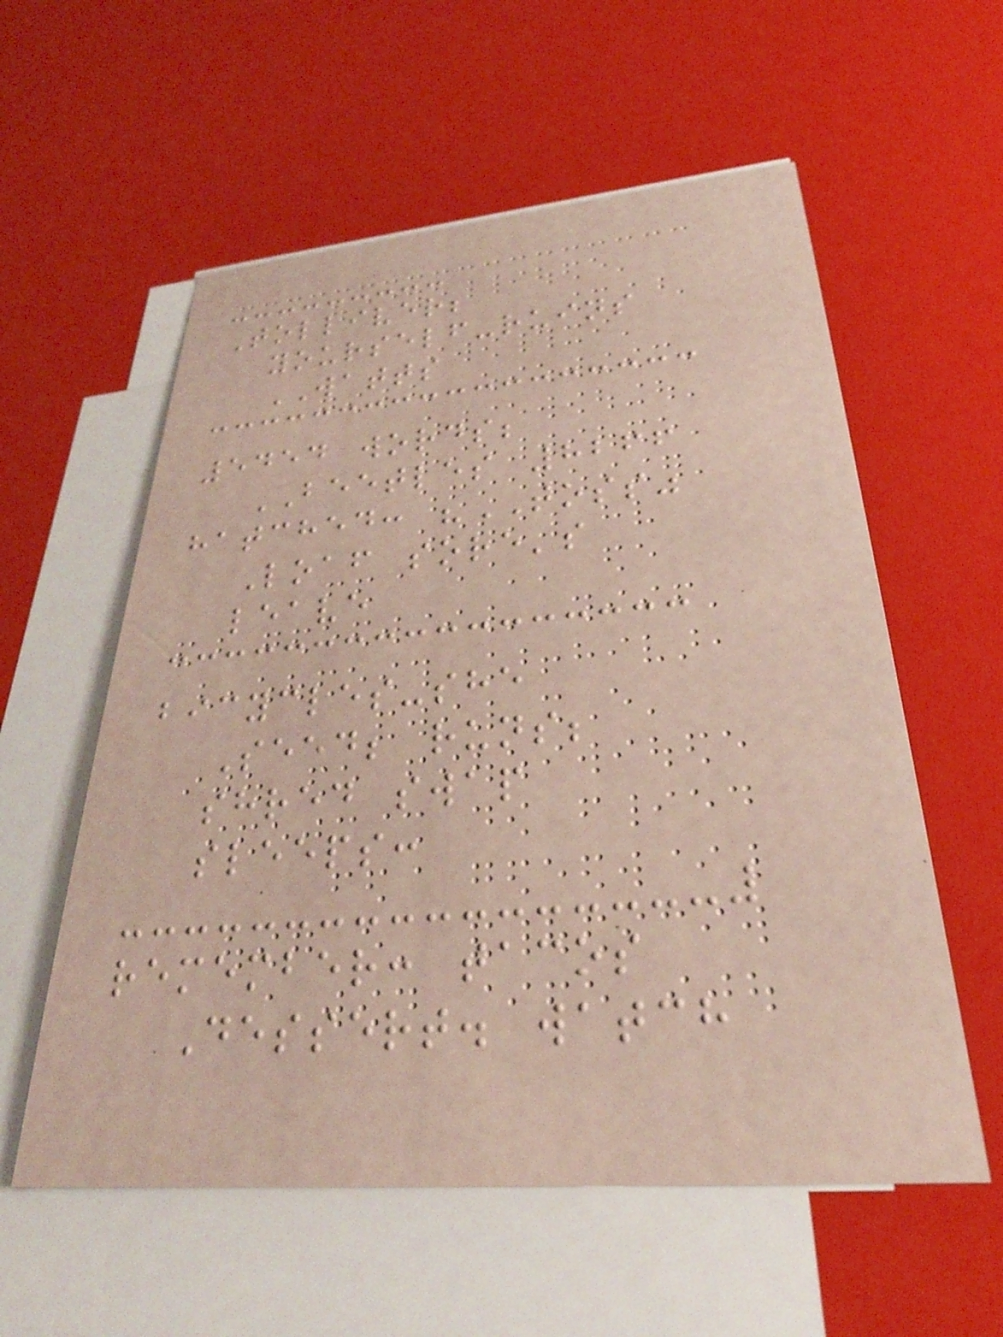Tolliver;
yourself-ruins
WATTS
5454 words;
BEETLES 8266
hatched: "TOSS"
Loaf sore's
leave
bicycles-she
Seed; runs;
shred swap
sleeps:
remember: tacos
Dessert. watch
